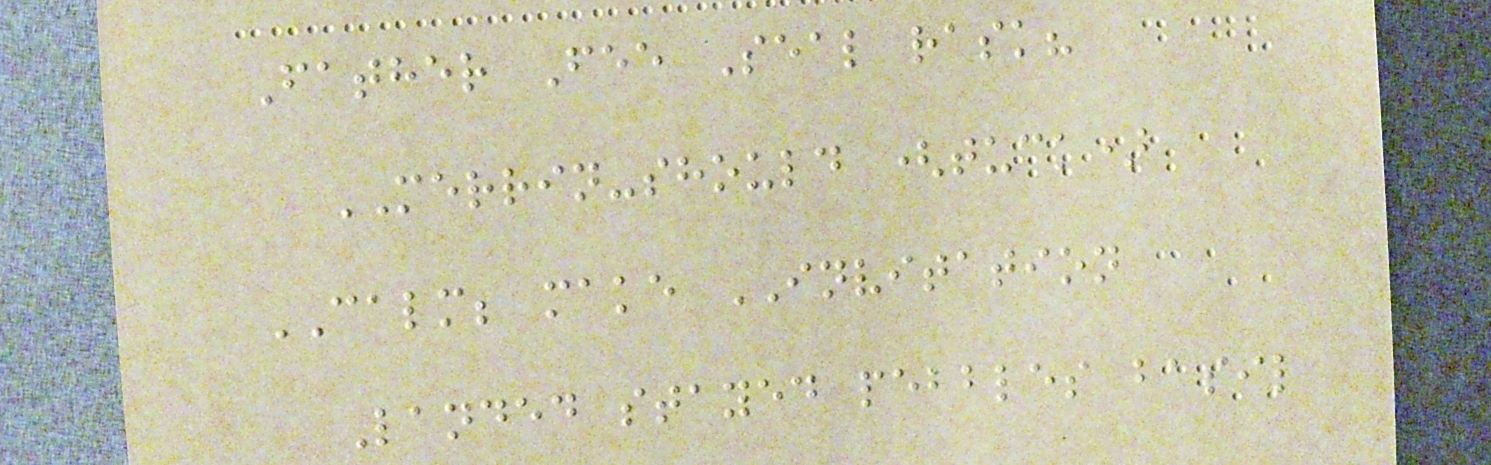Father Fee Seal rask?
MERRIN-should (tuck)
CALM; make INVITATION
Landed stayed pebbles basil
